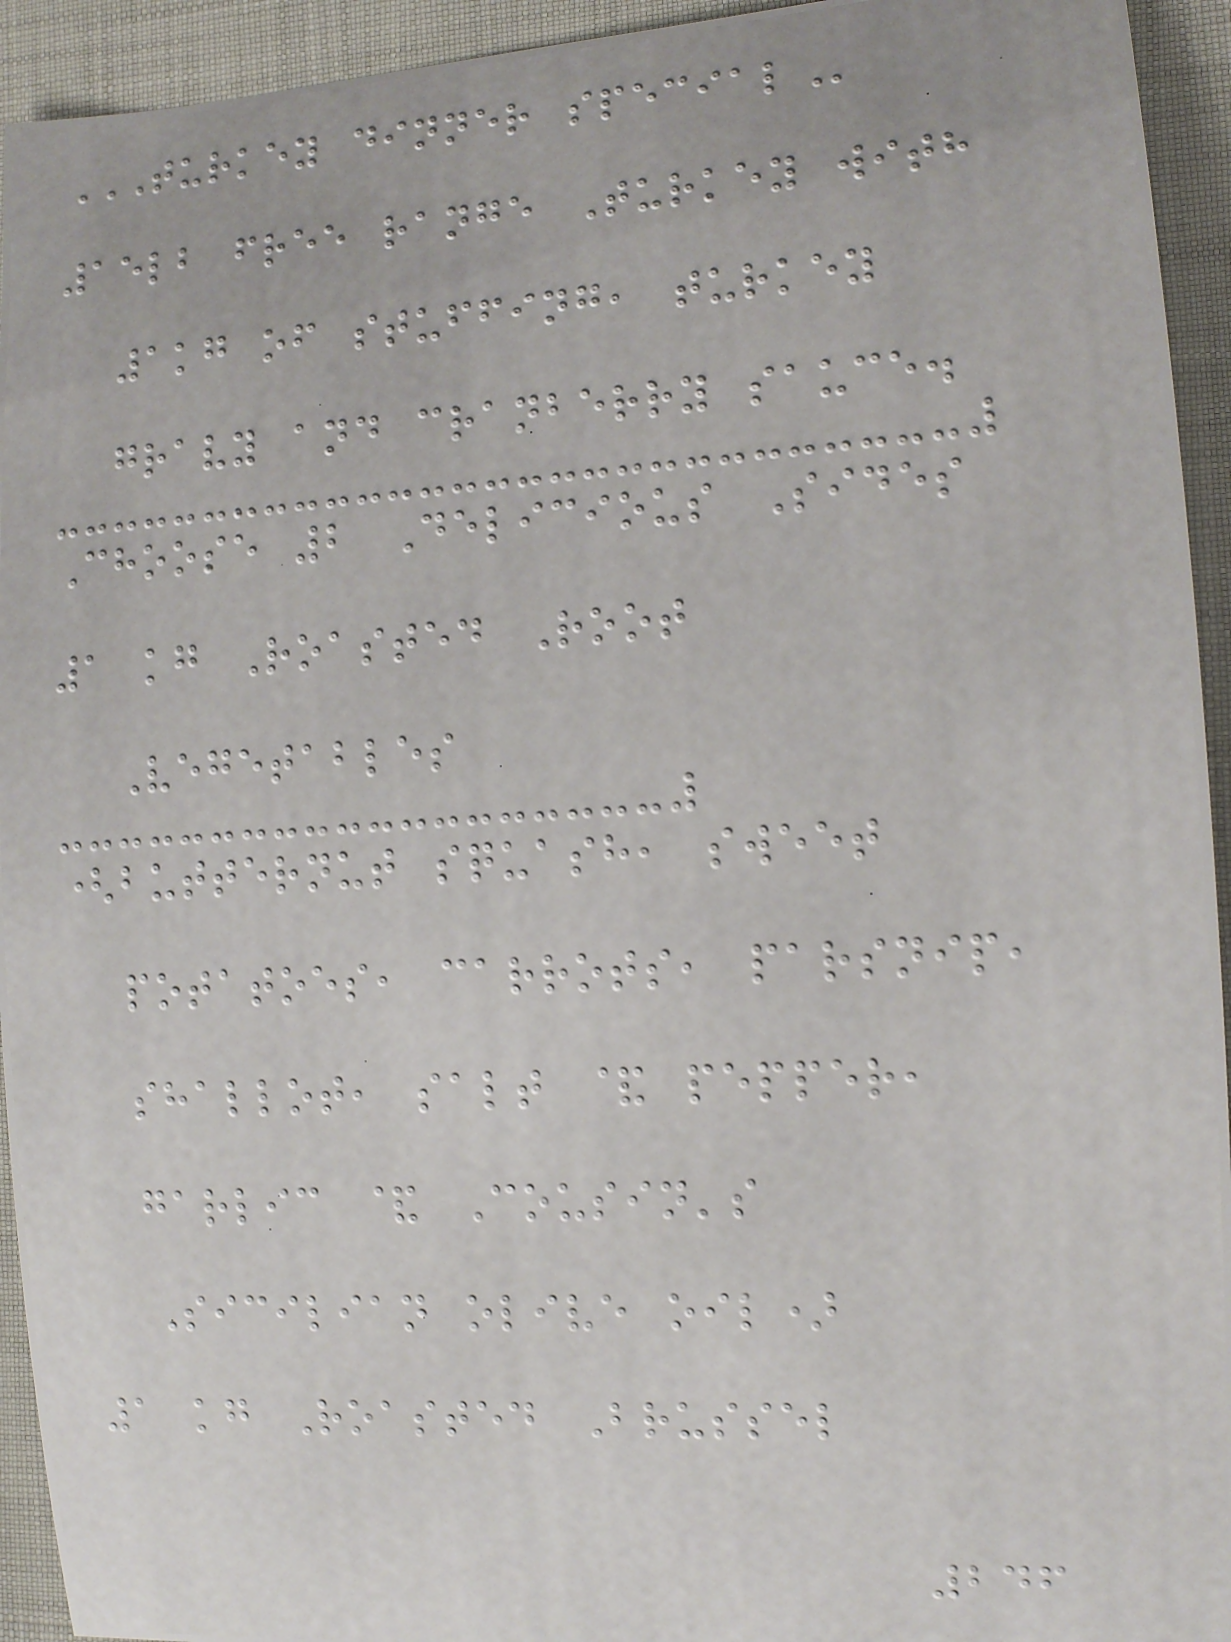TURKEY DINNER SPECIAL
15lb free range Turkey with
1kg of stuffing, turkey
gravy and cranberry sauce.
Choose 2 Delicious Sides
1 kg Roasted Root
Vegetables
(butternut squash, sweet
potatoes, carrots, parsnip,
shallot, salt & pepper,
garlic & Cousin's
Sicilian olive oil)
1 kg Roasted Brussel
246
